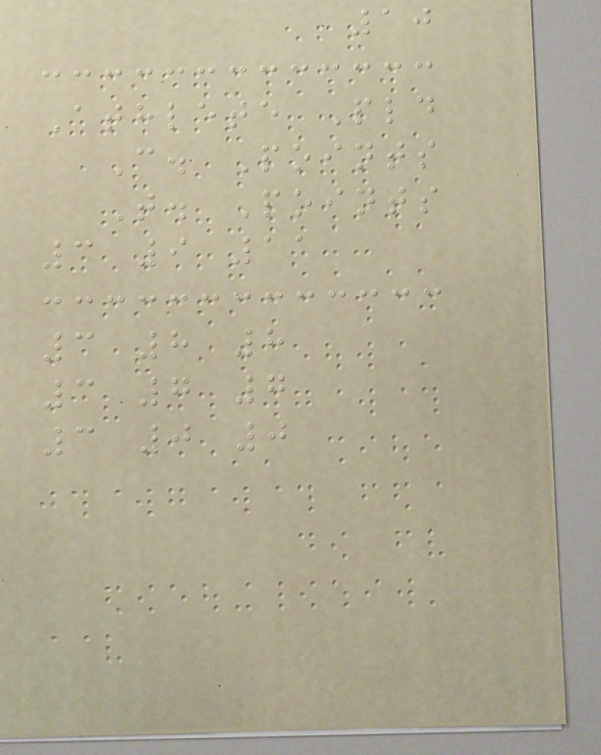10
Athlete Pld
C. Points
T. Points
3 9 11
3 8 8
3 7 7
3 0 0
